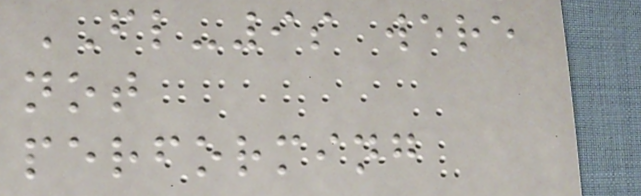FL-9s were
not
performing
